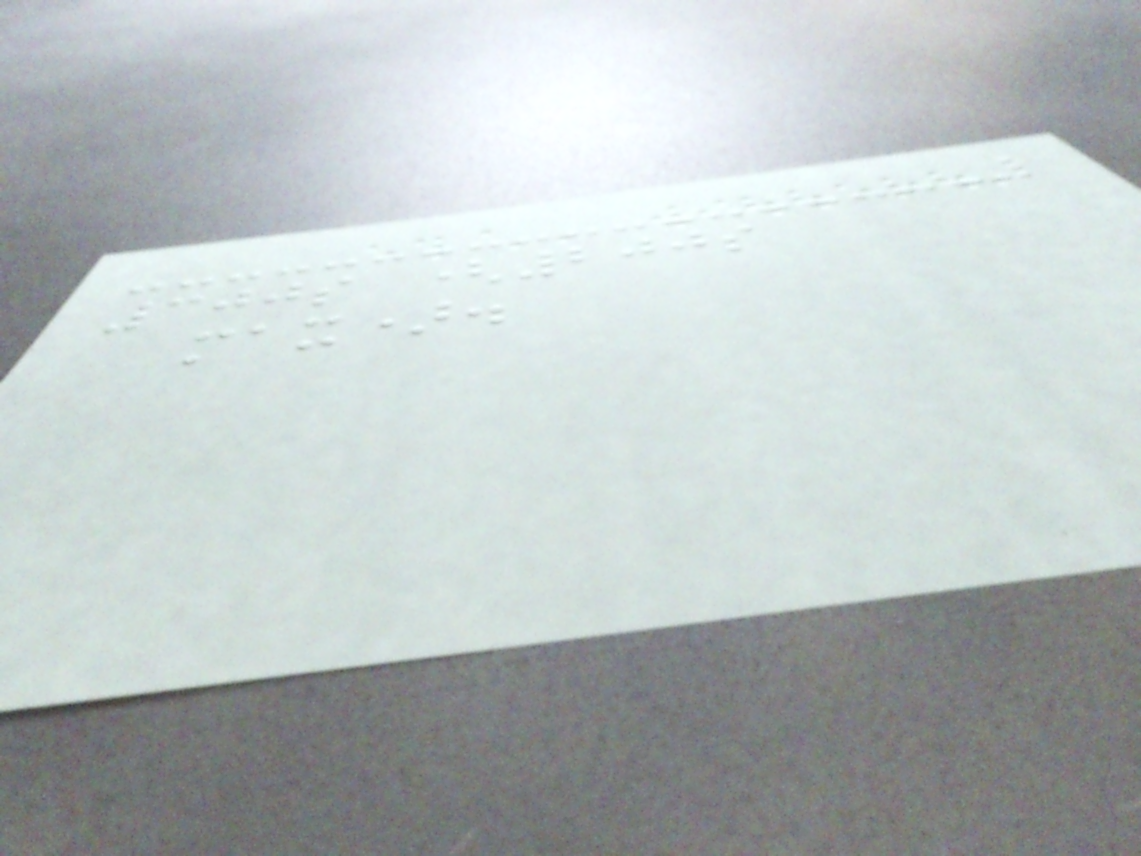300s (200s
max).
